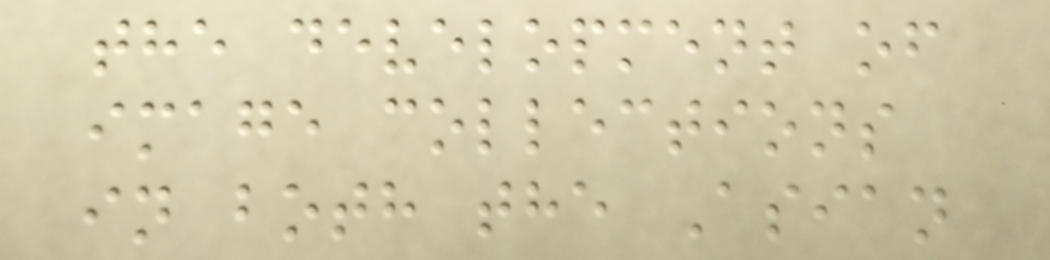the development of
image collections
in both the Asian
